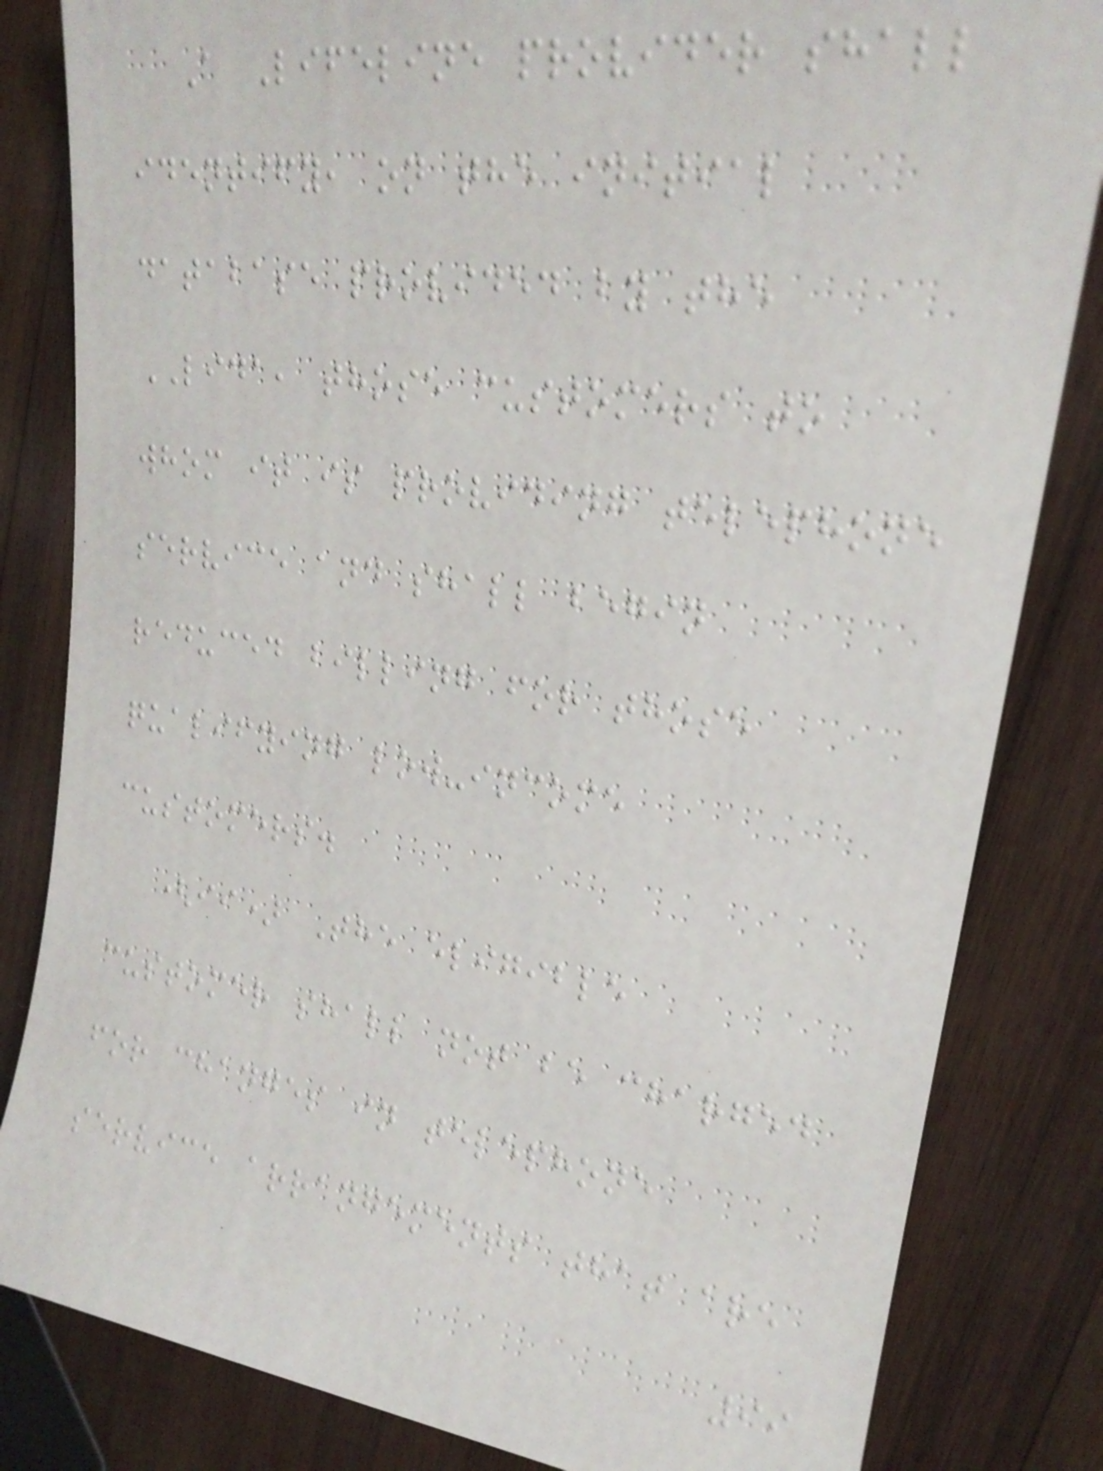A Lifeline provider shall
identify, on the initial
database provided by the
LIDA, those customers to
whom it is providing telephone
service and shall begin
reduced billing for those
qualifying low-income
customers.
(ii) The eligible
customer shall not be charged
for changes in telephone
service arrangements that are
99
